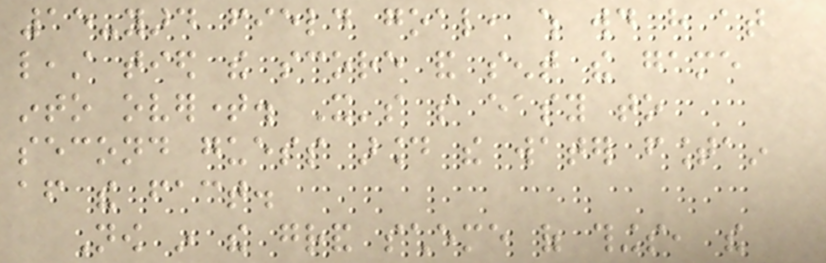15-yard field goal, which would have at
least tied the score and sent the game
into overtime. It's so easy to
second guess around the water fountain
after the fact.
Now in the grand scheme of things, the
